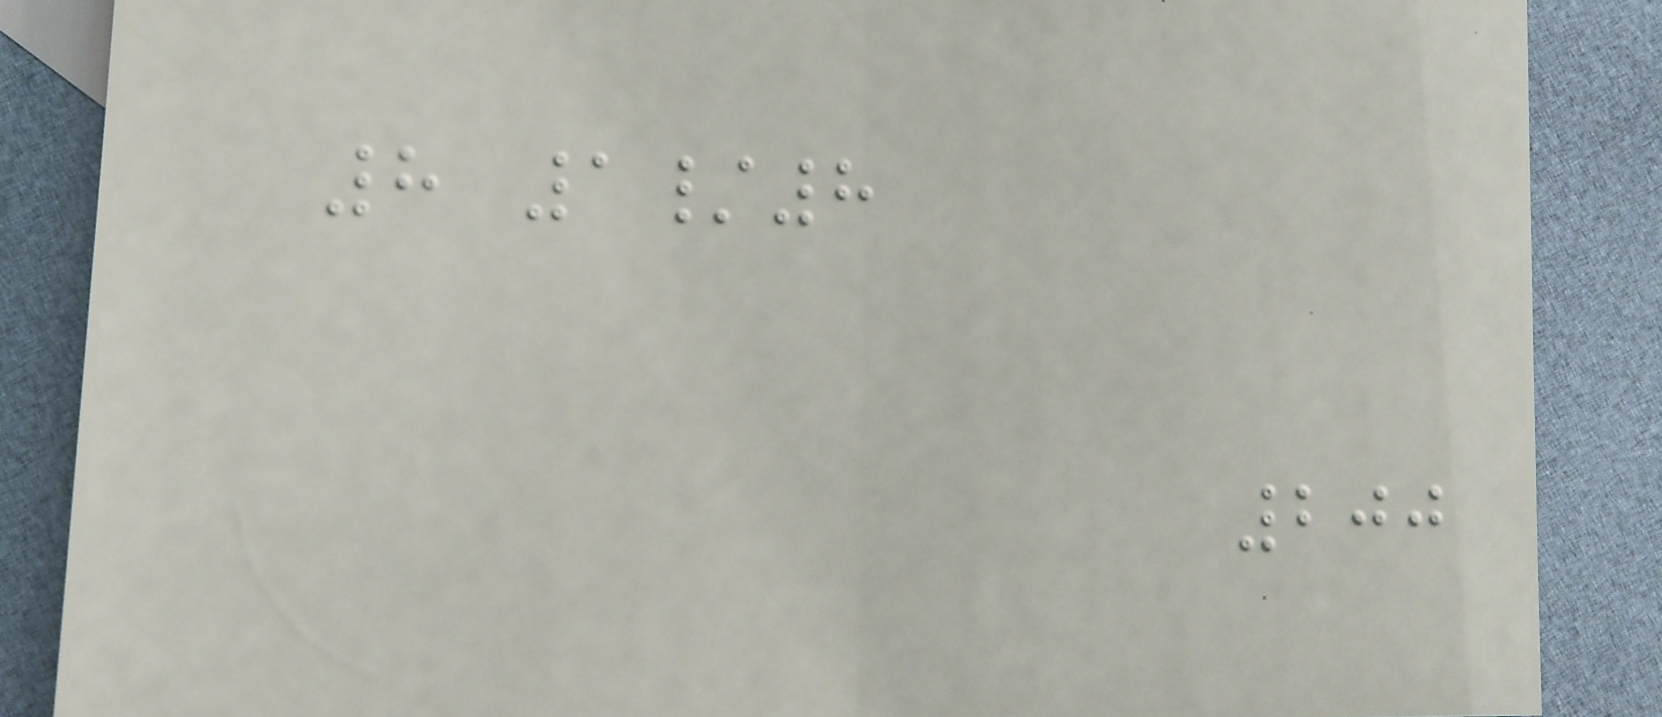8 1/8
200
